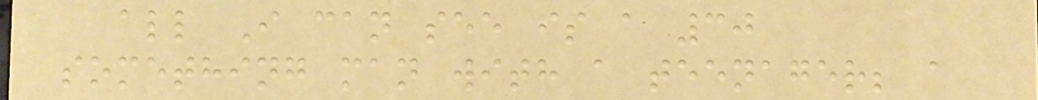all I can see is a 30
something man with a teenager; a
